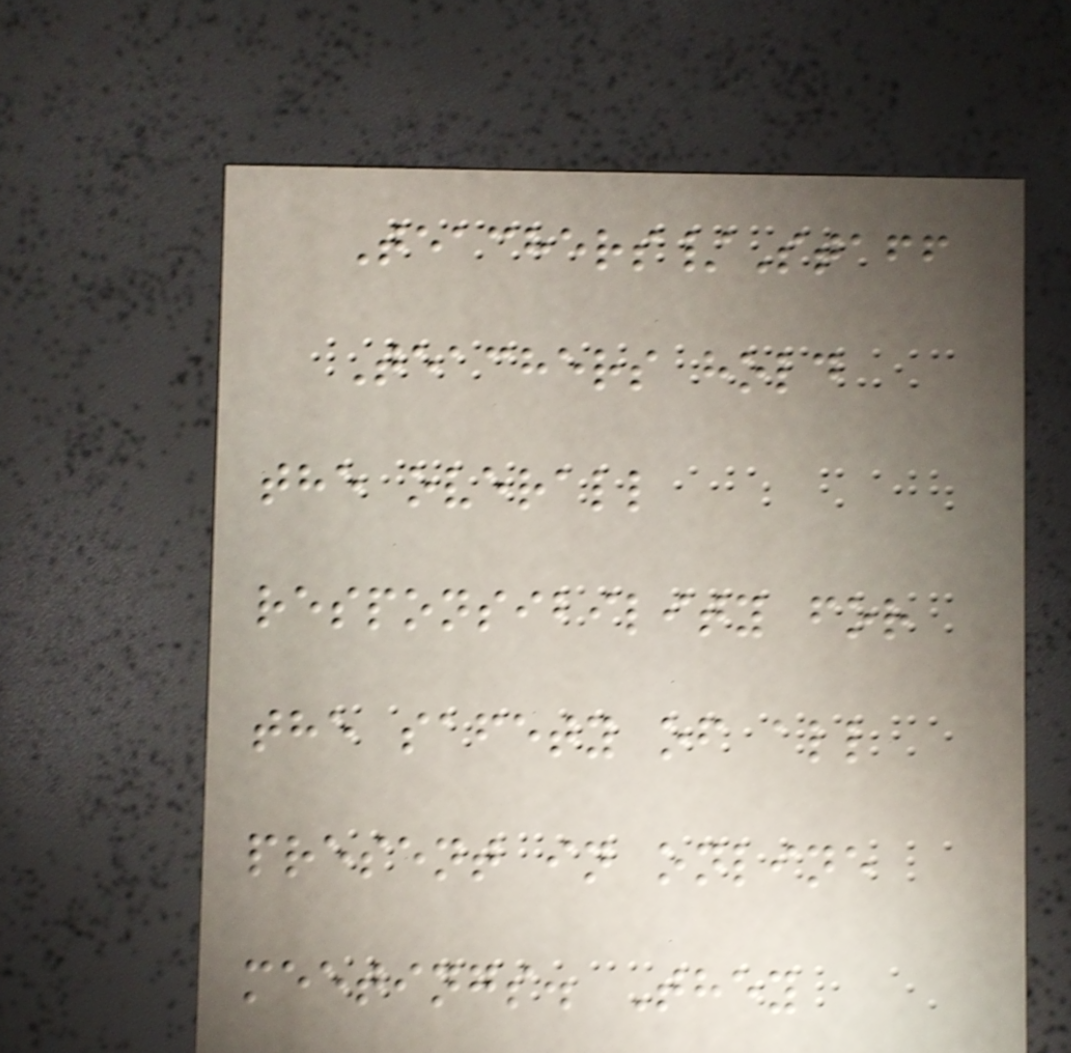Teachers/Staff
Teachers hold
the overall
responsibility for
the safety of all
present in online
meetings. They
